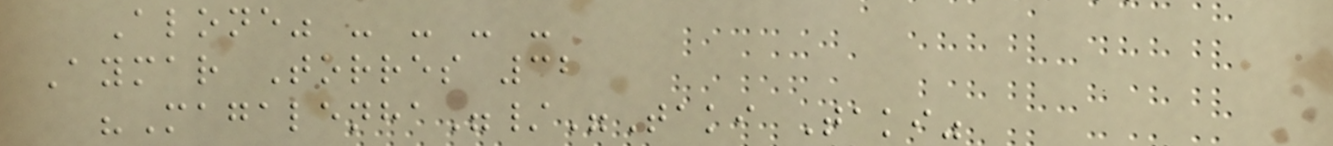Alone" - - - -
Aymar Torres 32
"Magalenha"/"Taki Taki"
